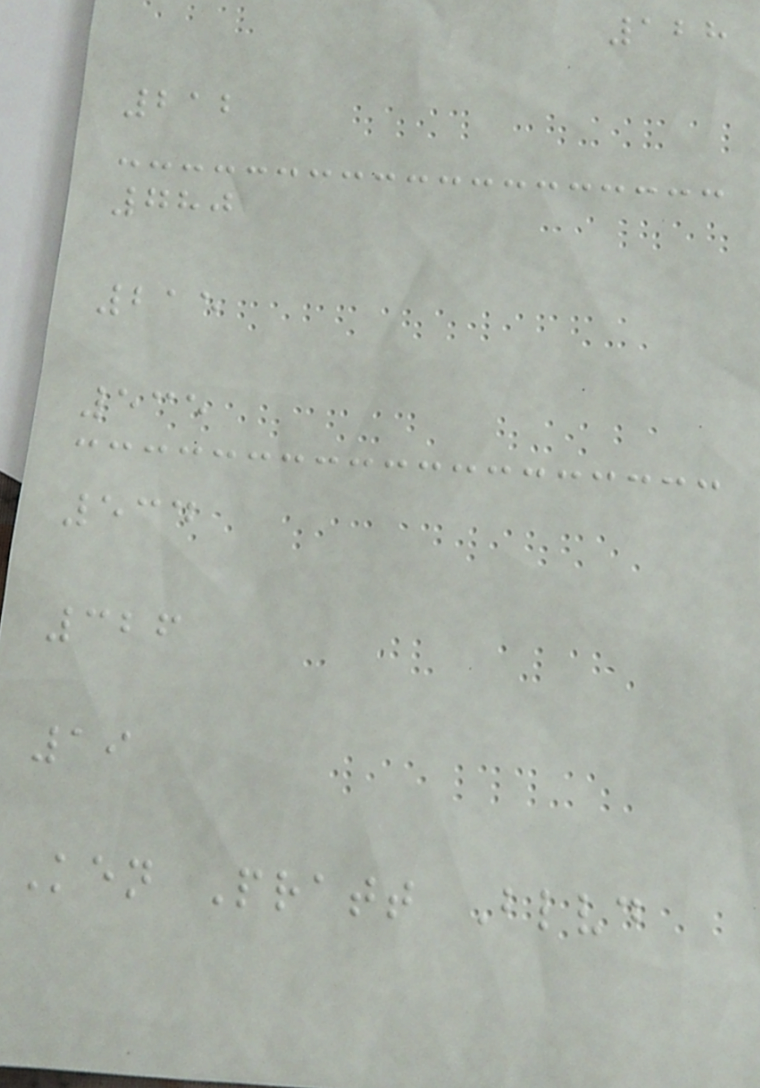128
212
780
215
535
534
326
19
Ken Pratt Blvd
